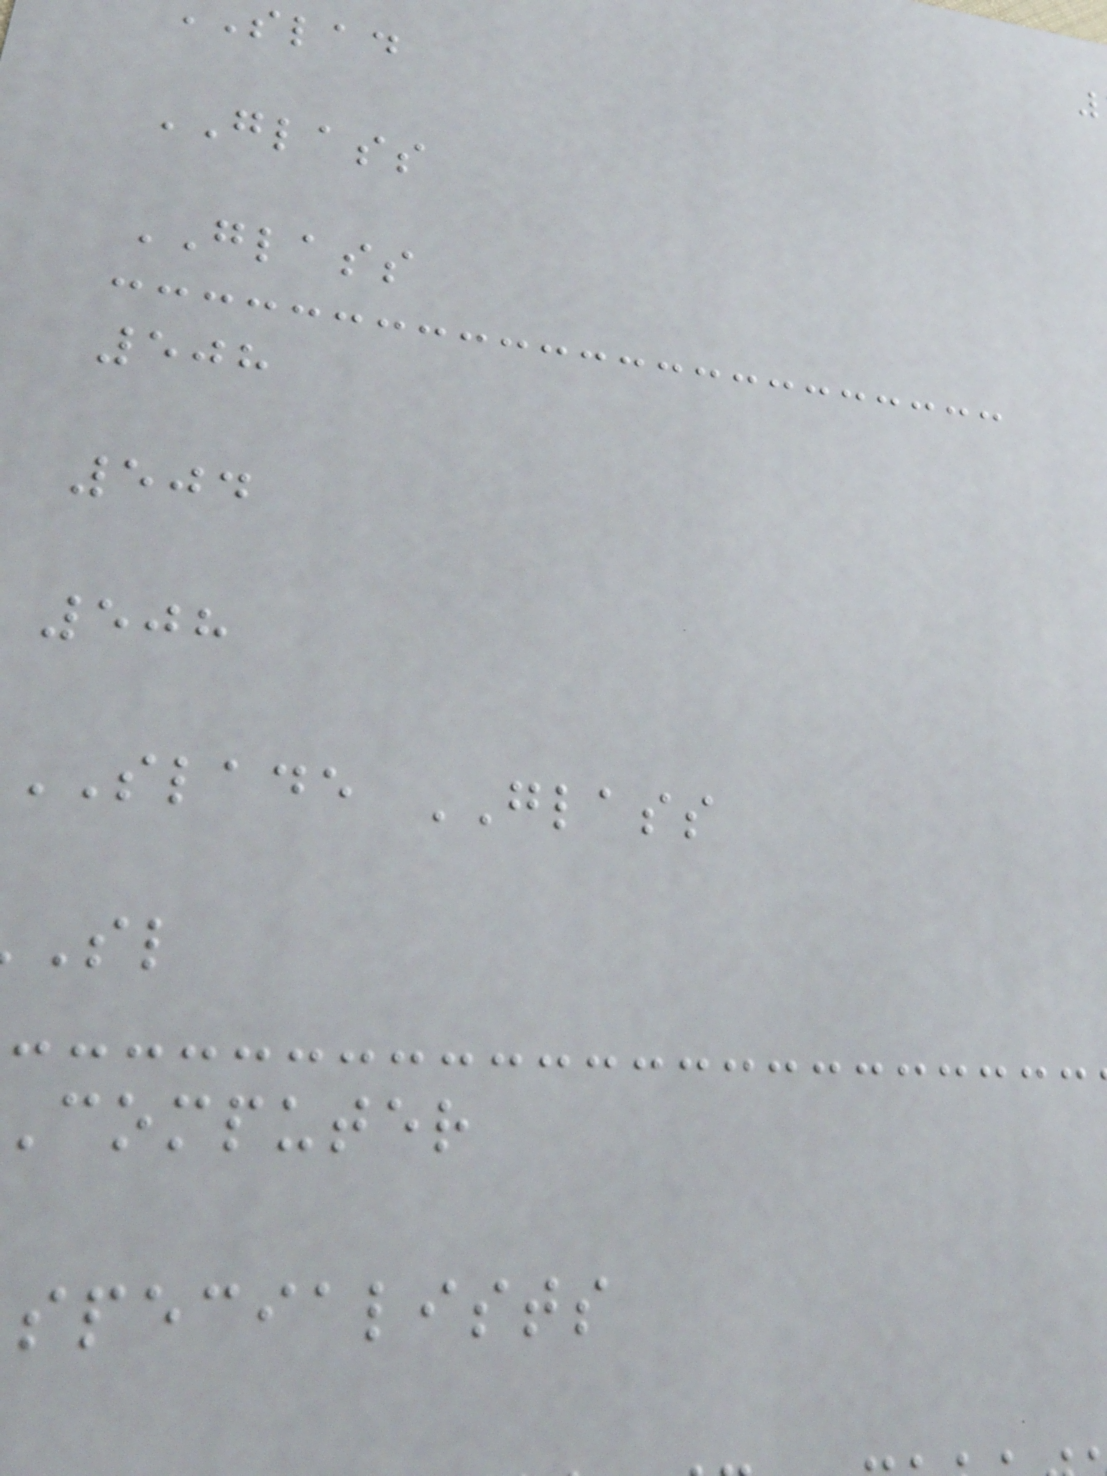slad
GLASS
GLASS
508
504
508
SLADE GLASS
computer
specialists
